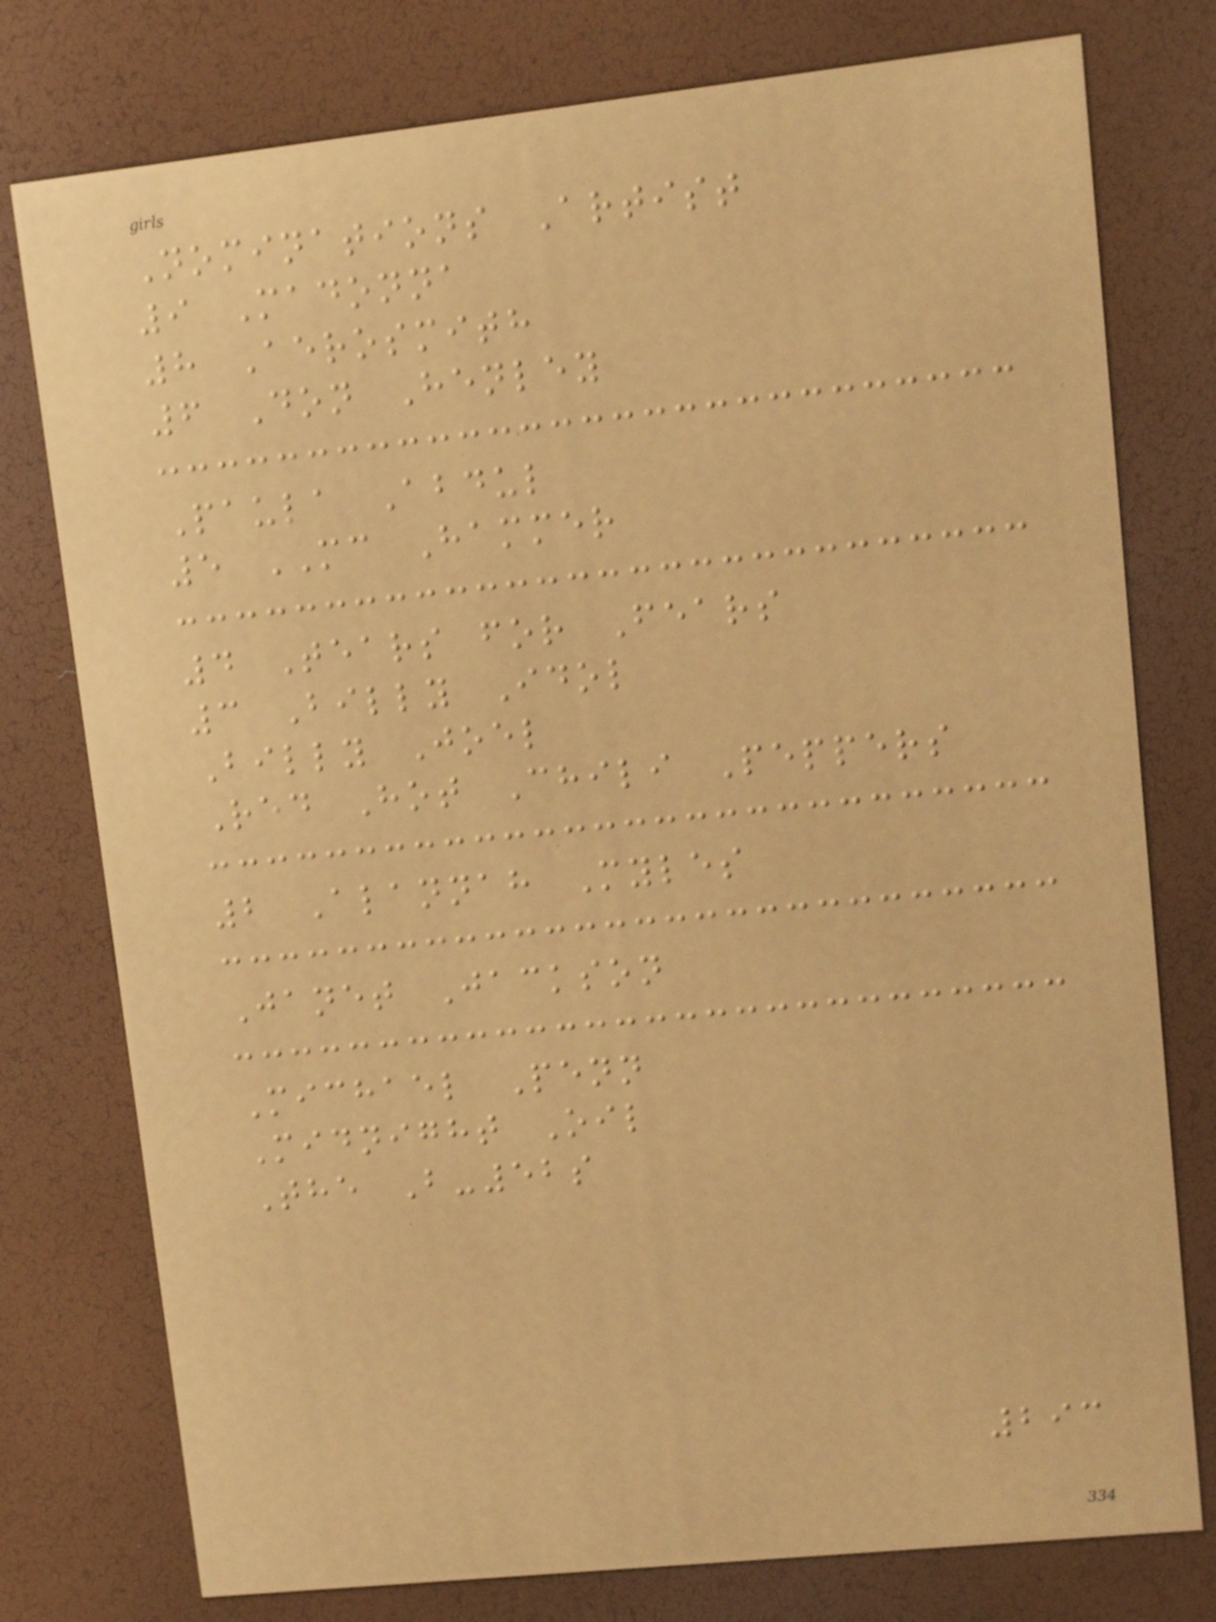Nominations Artist
9 Madonna
8 Aerosmith
6 Don Henley
Paula Abdul
5 MC Hammer
4 Tears for Fears
3 Billy Idol
Billy Joel
Red Hot Chili Peppers
2 Alannah Myles
Janet Jackson
Michael Penn
Midnight Oil
The B-52s
293
